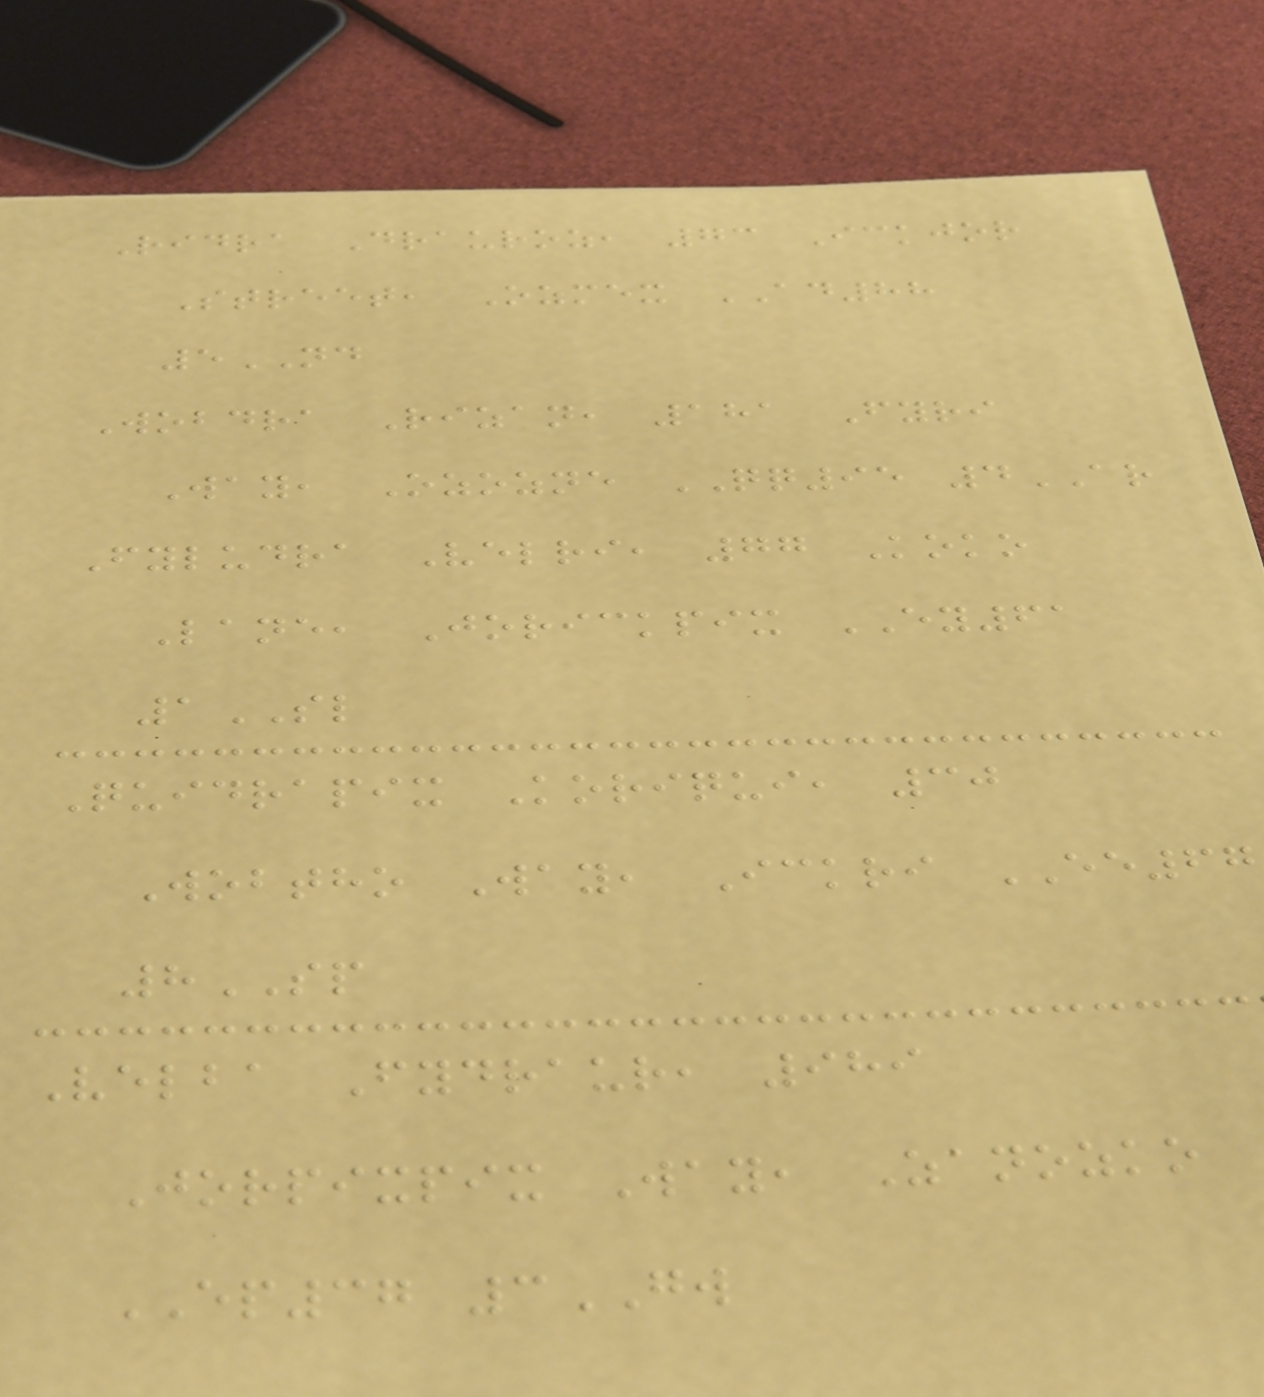Ridra Drauroz, 73 Ickjor
Street, Ozmex AD88
5ND
Wobdra Rizan, 181 Fyri
Way, Ozozne QQ95 4AR
Fyludra Velri, 77 Koko
Lane, Jorickpix EY61
1SL
Quidrapix Koriqui, 30
Wobtho Way, Ickri EE67
8SP
Velba Fydraur, 989
Jorpixpix Way, Zanozko
EP37 3GW
